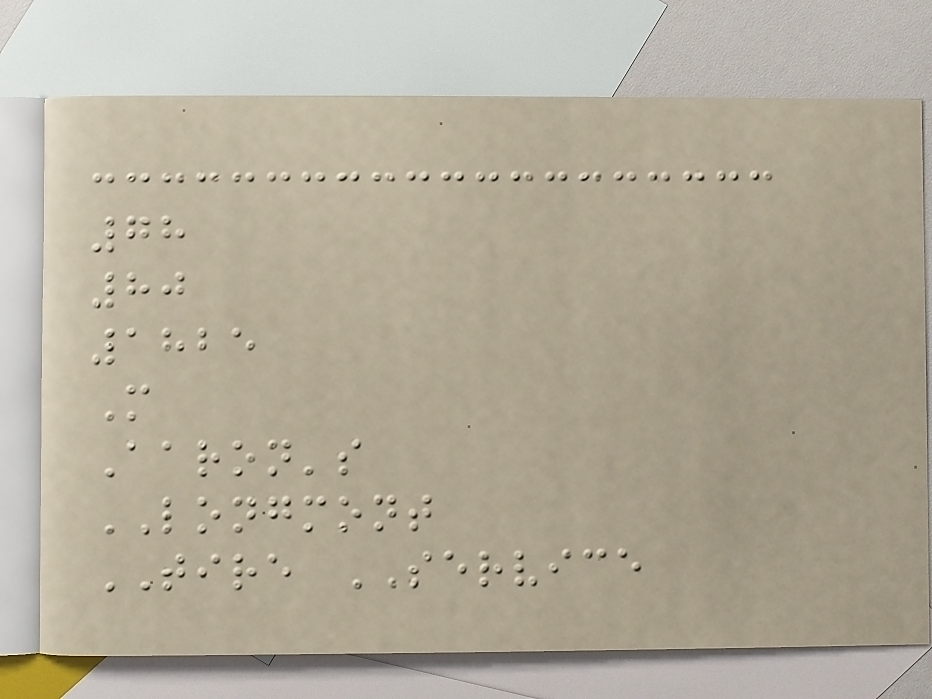78
80
1825
M
Aaron's
LONGMONT
TIRE SERVICE
